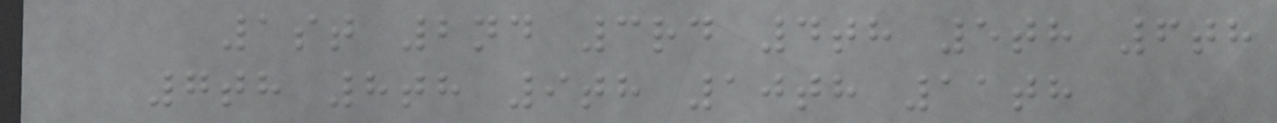1st 2nd 3rd 4th 5th 6th
7th 8th 9th 10th 11th
